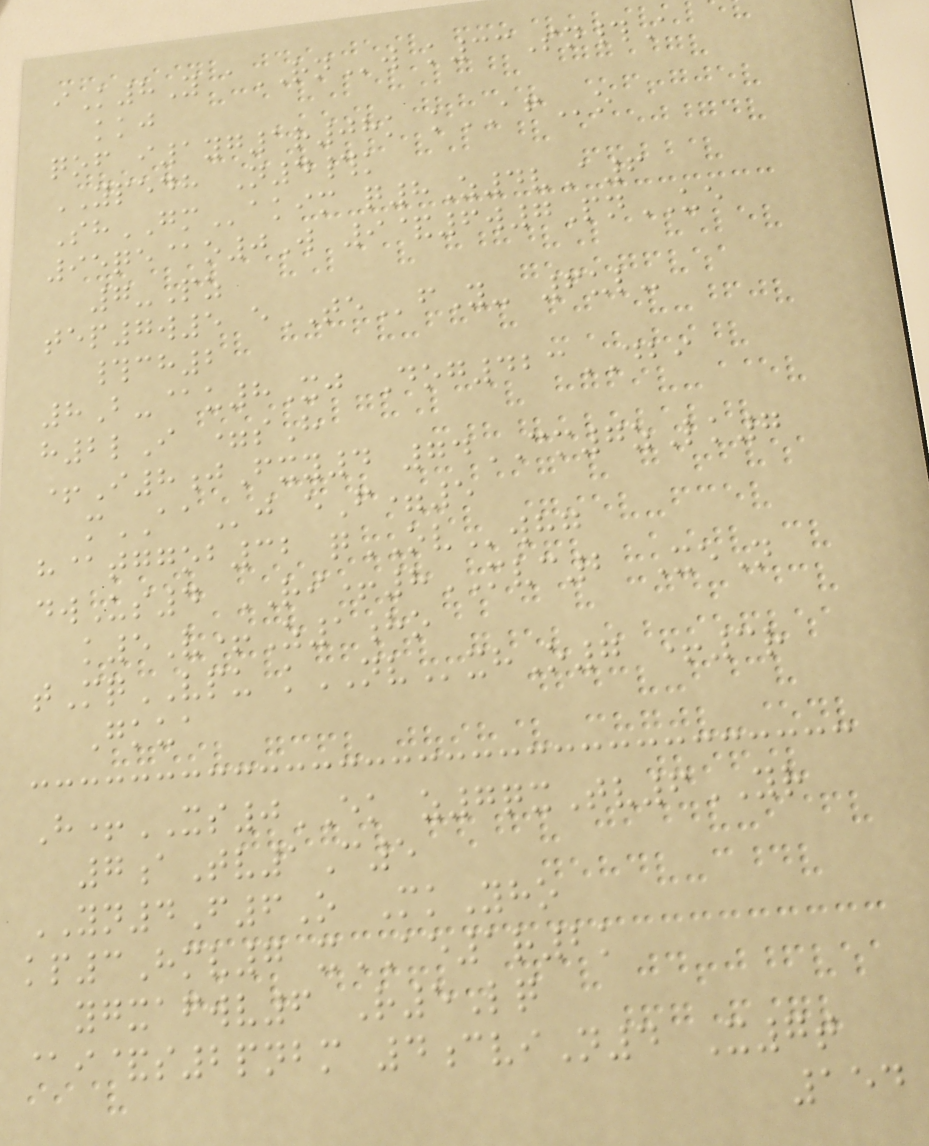iK8Y aRNw k33Sn#A
kkj
qof i1yg1r08k kAFo
YPEDH N4#k
ShGMakim q8Z4vA6
95qe@o0W 9&6w7PnUE
7-Pz
tep7w5 eTEfY- 6ul-
#ch2
8B-@u8Xj Dog423DBI
h2lI =sH
+I8jFxy4 74CM7zLk7
mAAj eF=5
h@tggob32 qOVwhg
dwUs4 RI+8MVC2 XeN
k5V+Z1ho
tMqVPU kNVxhO7 +3r
Gkua
H+XS0EK z7qxTv6YR
7aTv1C5
YN4F6O MkYho
kp3Hmv7 xAE1r2k
ygxafwv6 R5Lq
@i&s2pnbm 4cviN4 X7t
154
